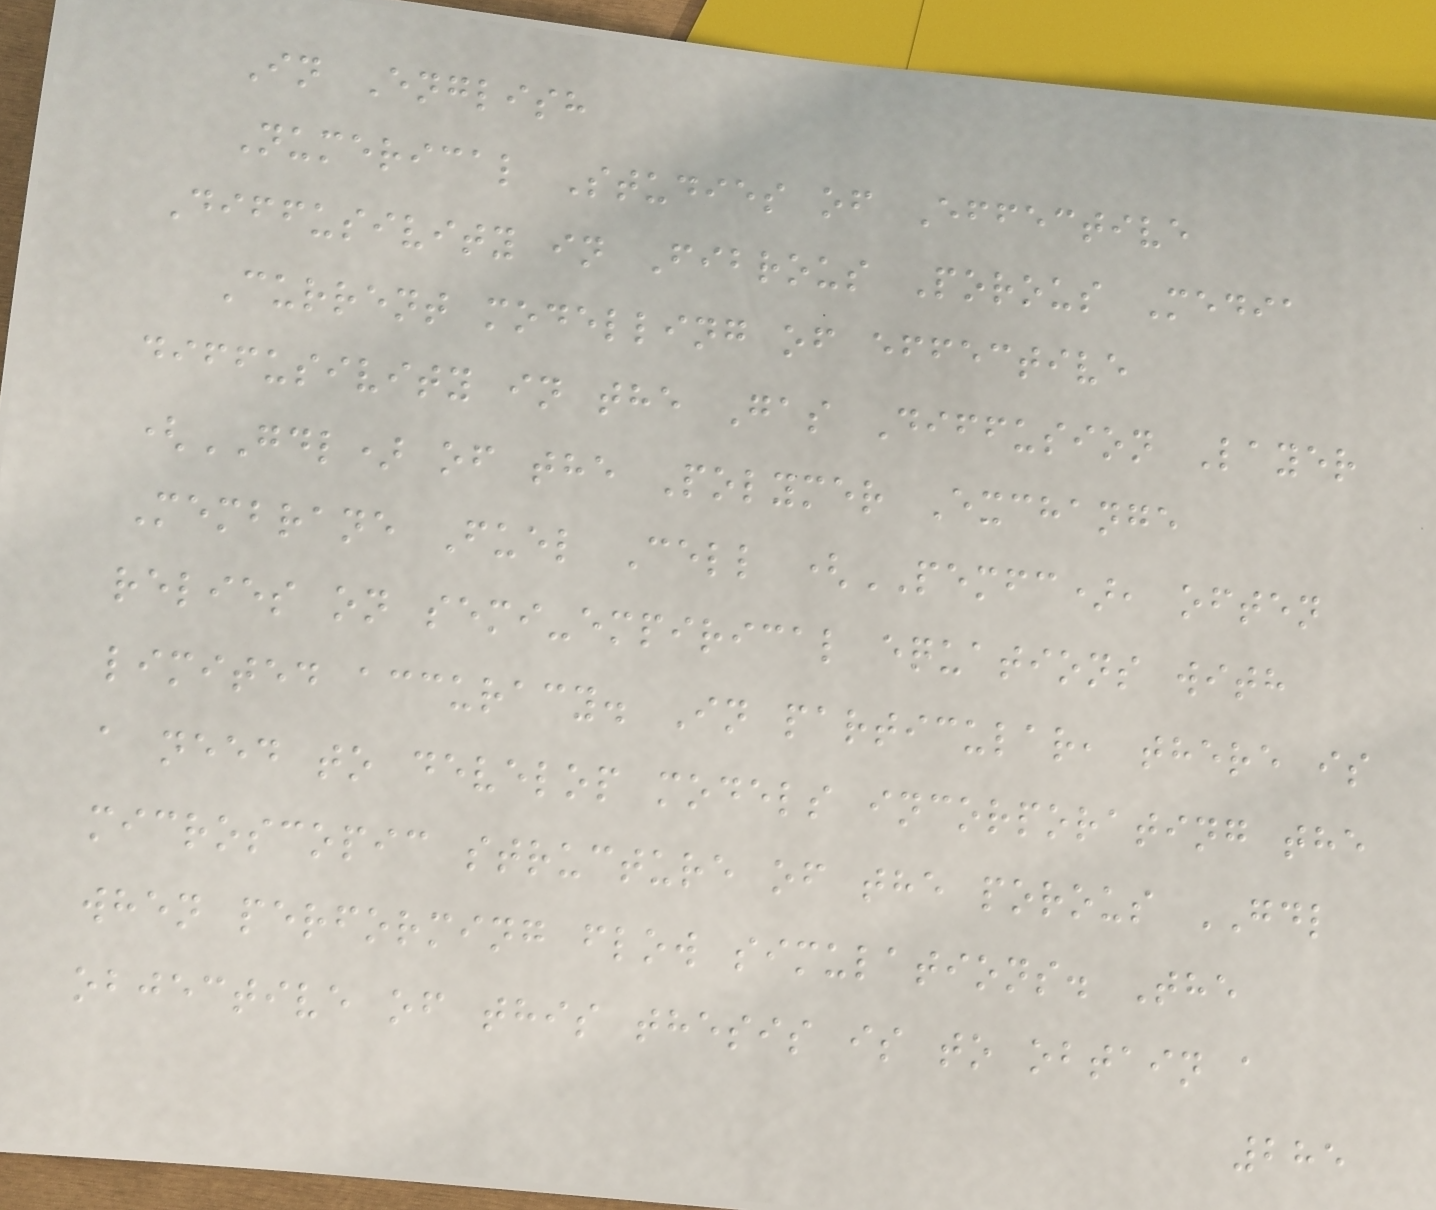In English
Numerical Studies of Effective
Diffusivity in Fibrous Porous Media
Current modelling of effective
diffusivity in the Gas Diffusion Layer
(GDL) of the Polymer Exchange
Membrane Fuel Cell (PEMFC), often
relies on semi-empirical equations with
limited accuracy. In particular, there is
a need to develop models incorporating the
microscopic structure of the porous GDL
when performing flow simulations. The
objective of this thesis is to obtain a
285
